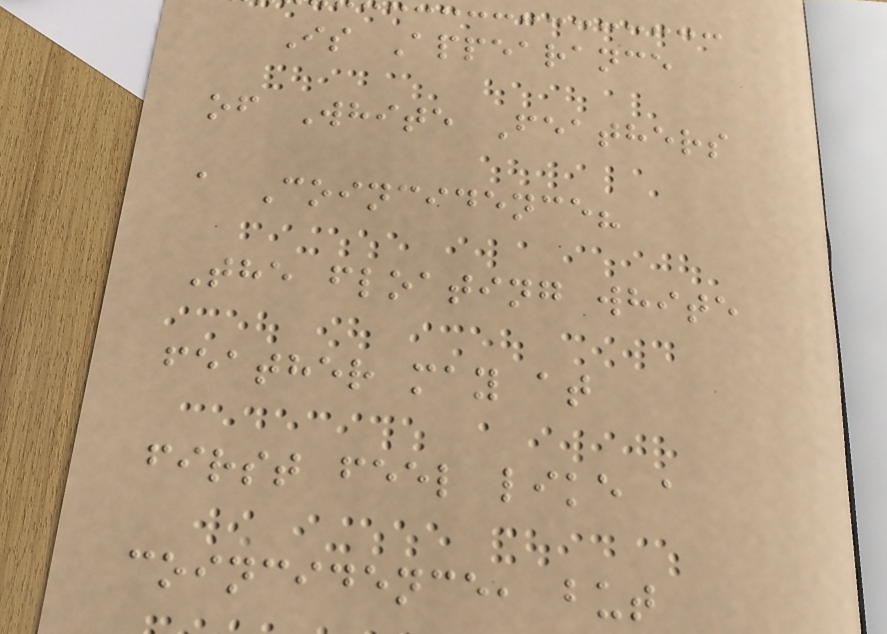Is Appearance
of White Feathers
a Coincidence?
The floating white
feather may at
first feel like a
coincidence, but
